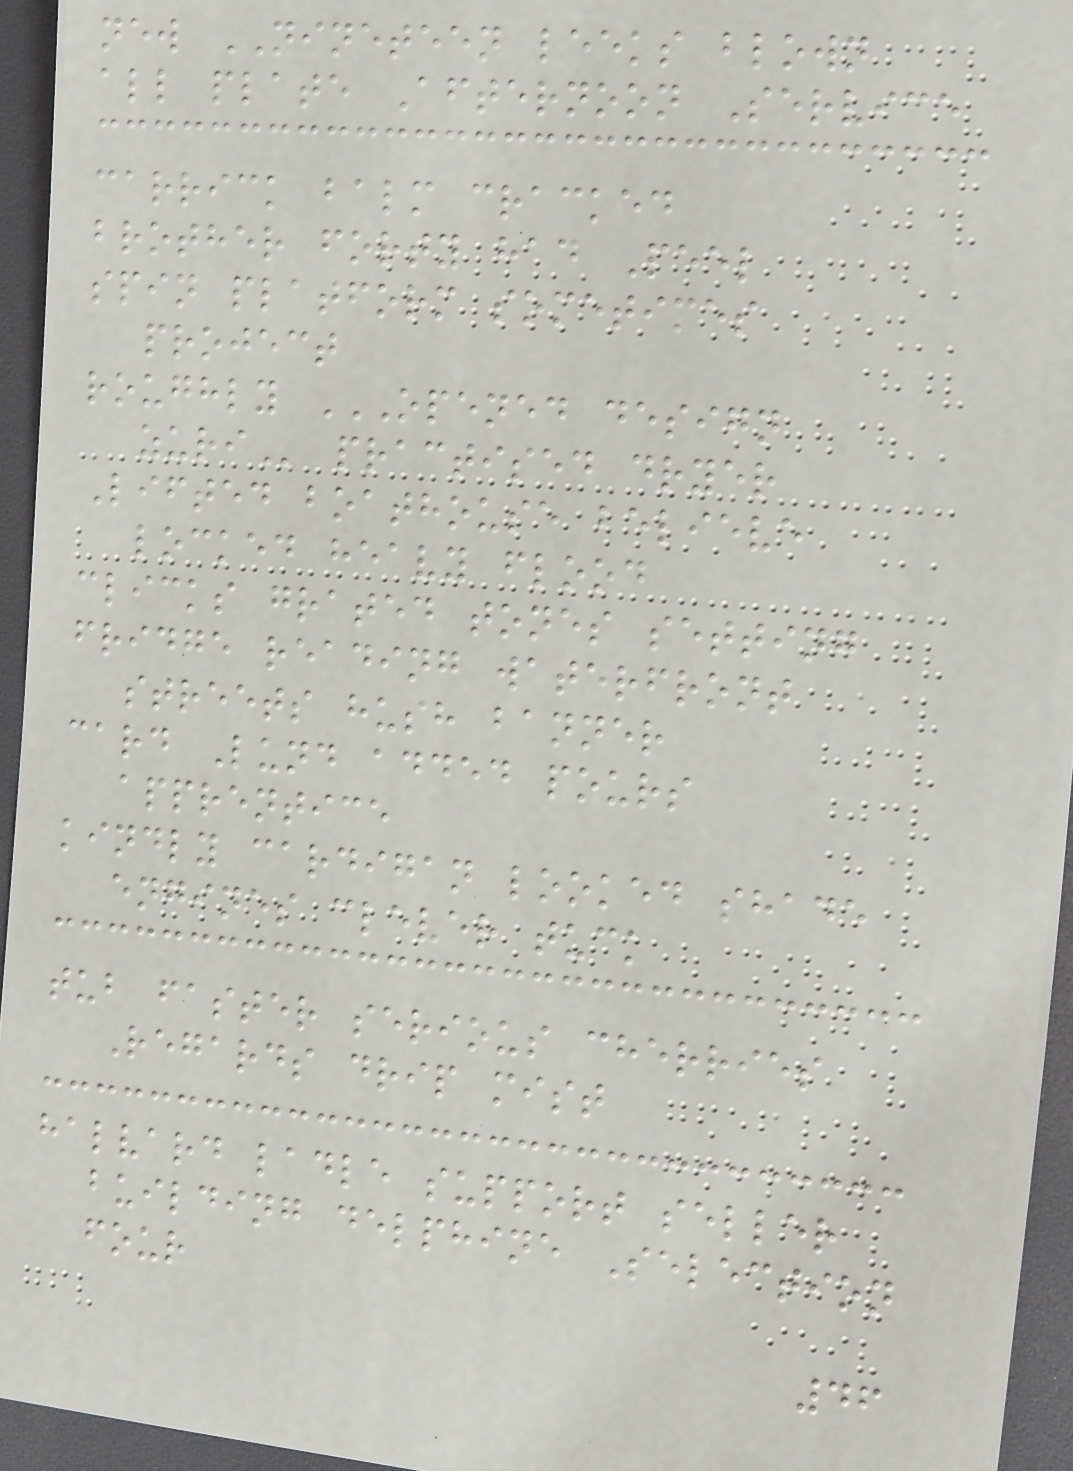new NINETEEN leeks blown
all plate Afternoon Service
carrick balm cracked
brother forty had Peel
spin platform sometimes
project
roughly OPENED DESIGN
ZURI practised dryer
Lifted boathouse believe
locked heavy flood
clicks grated tones setting
fridge reading waterfront
streets hush banner
card Lund added pours
apprentice
kindly cardigan looked shade
engines clever tuck
tub faster serious cherries
Regards drip mist
halvard ladle support seller
building delphine Selection
four
46
